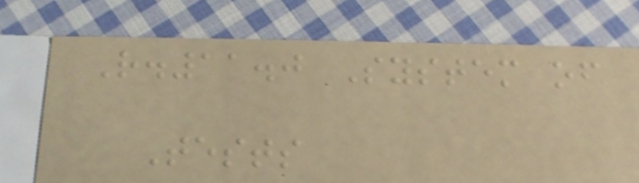R.11.0 System of
Tests
